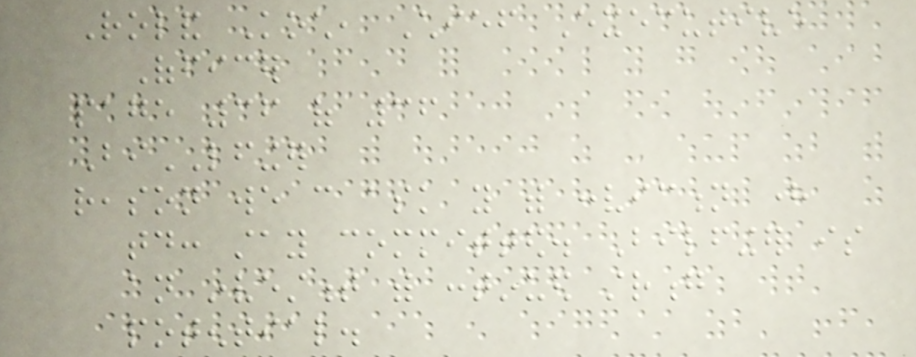Roland Koch, Chief Executive
Officer
page 36 of 36
BiLFINGER
reason we can ask you with conviction here
today: stay committed. Bilfinger is
an investment with continued strong
potential.
